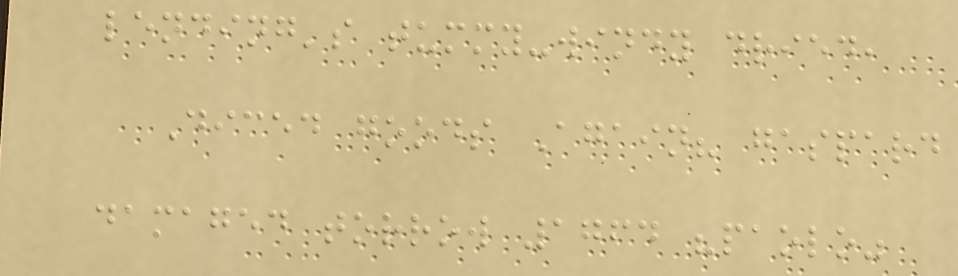lending's tummy-windy dried,
Diced goods Again? gaspard
damaged torrow 1764 "paolo"
